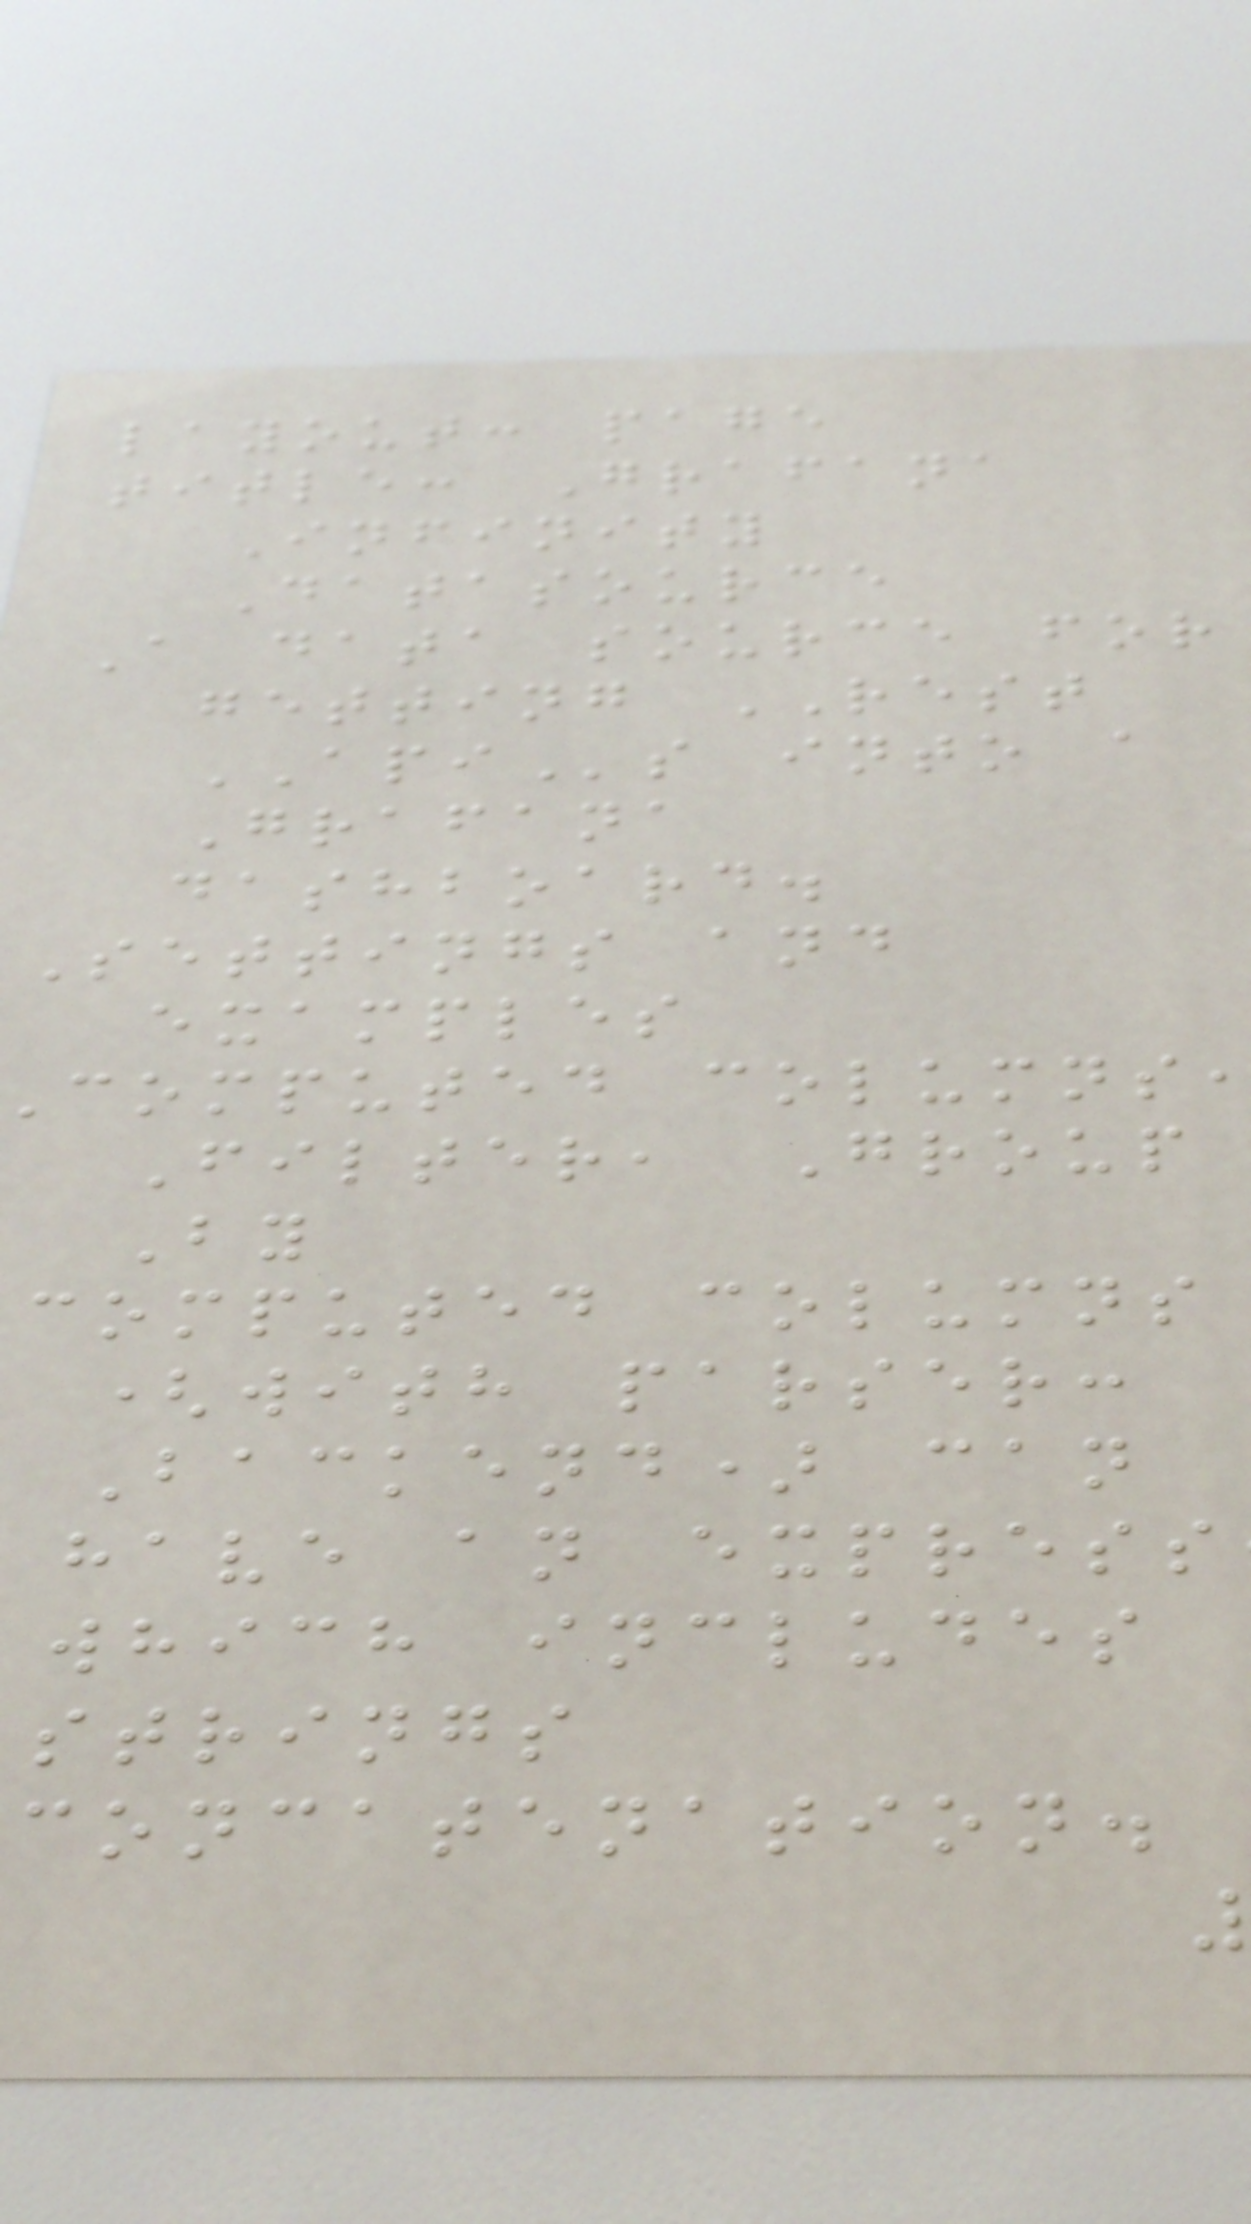layout: page
title: Grafana
Infinity
Datasource
A data source for
getting REST
APIs into a
Grafana
dashboard.
Settings and
examples
computed columns
Filter, Group
By
computed columns
(with parser:
Backend) can
have an express
which includes
strings
concatenation.
